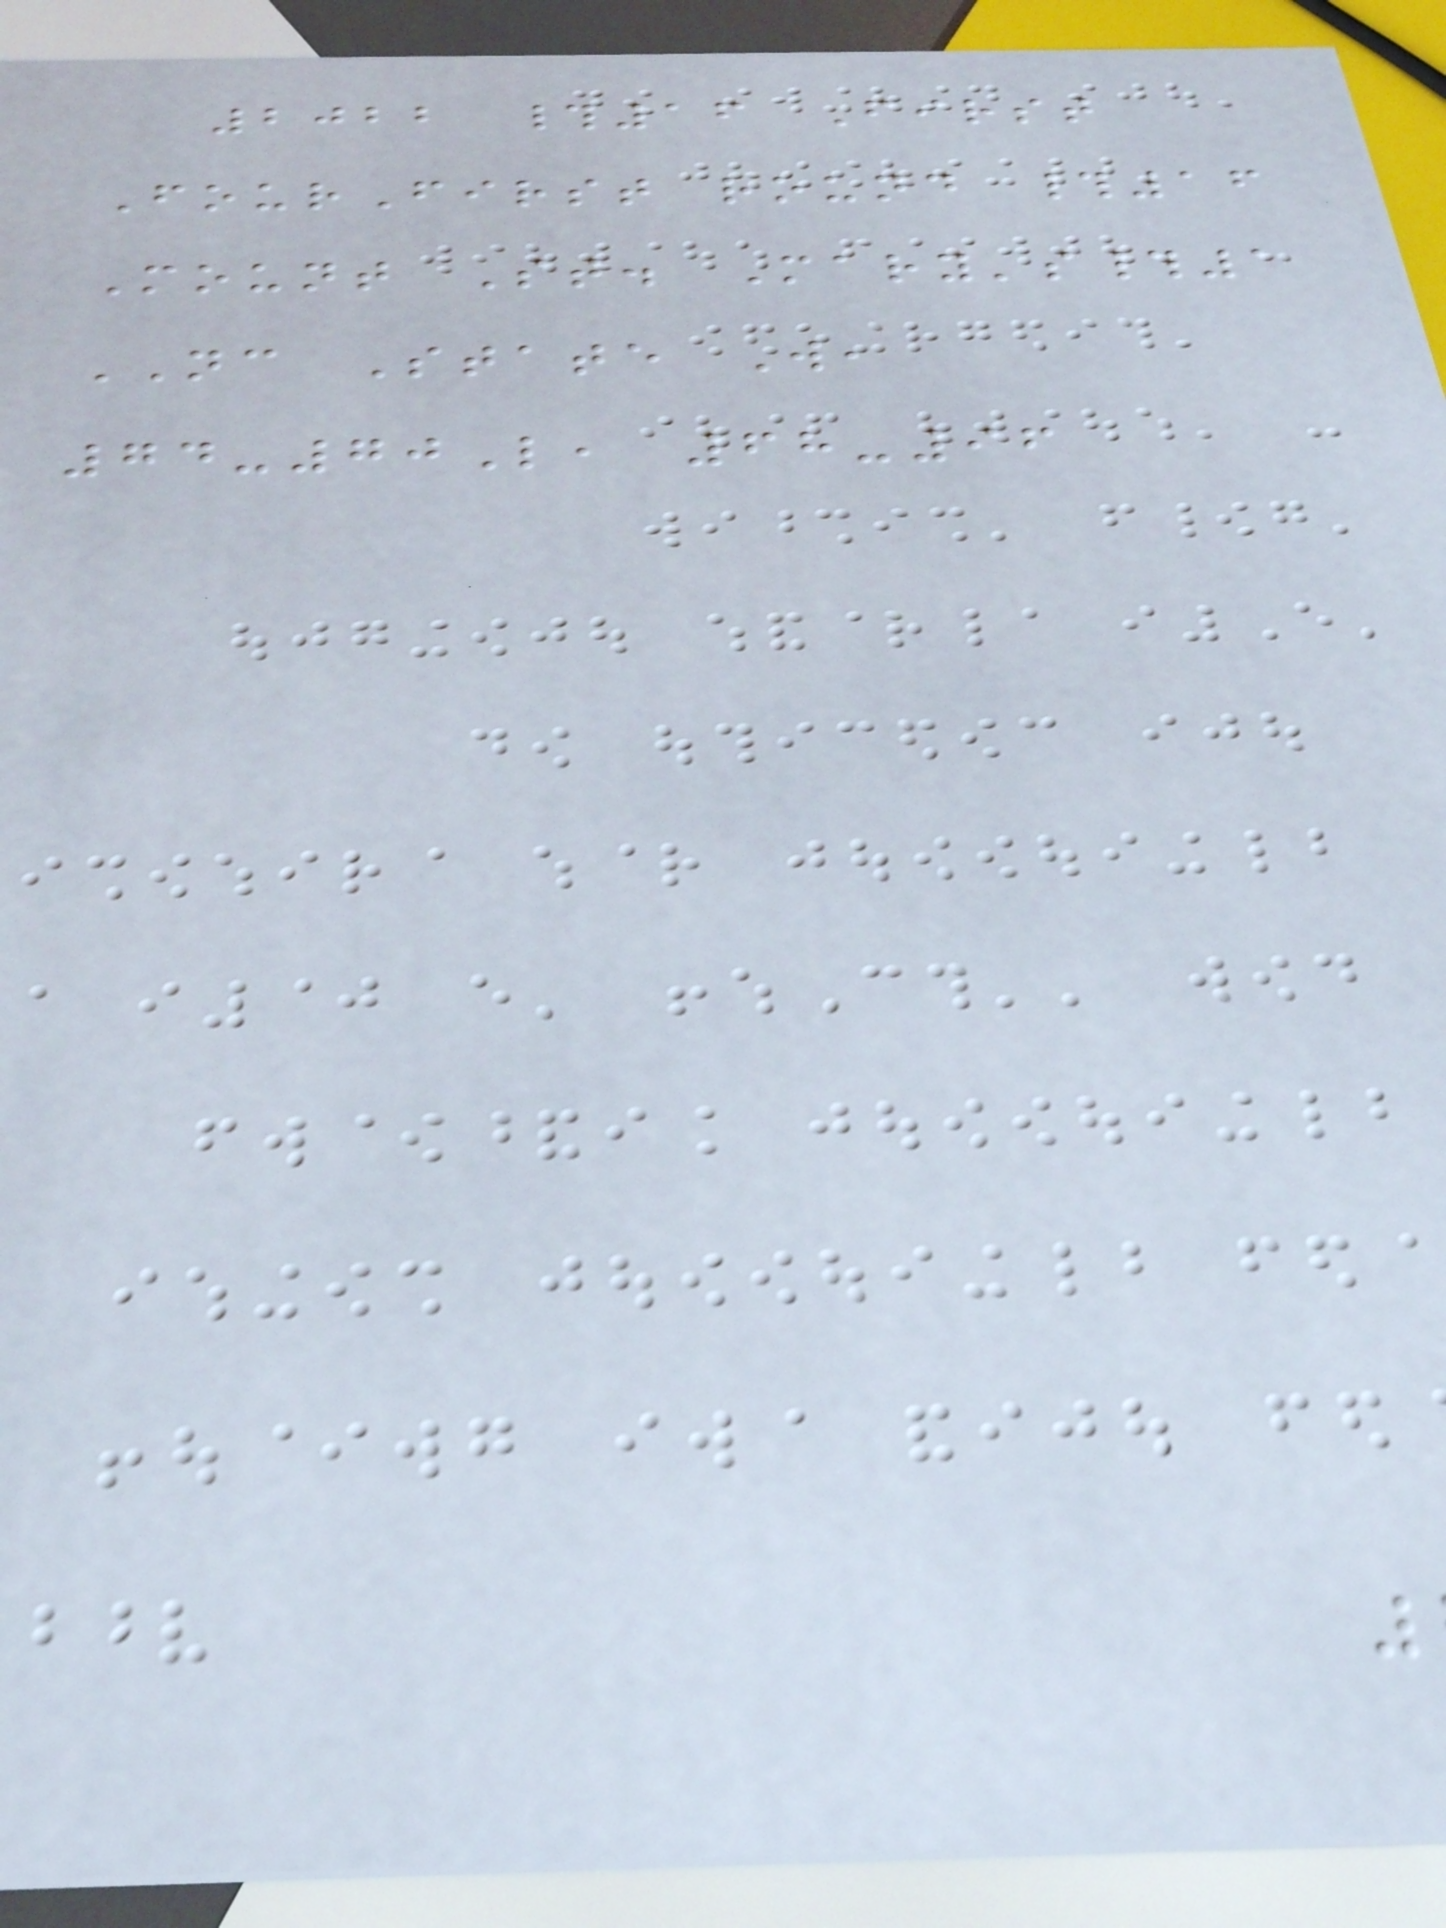2022 #16 First
FourFirst round #16
Mount St. Mary's#1
NC State W,
74-70L, 68-96
